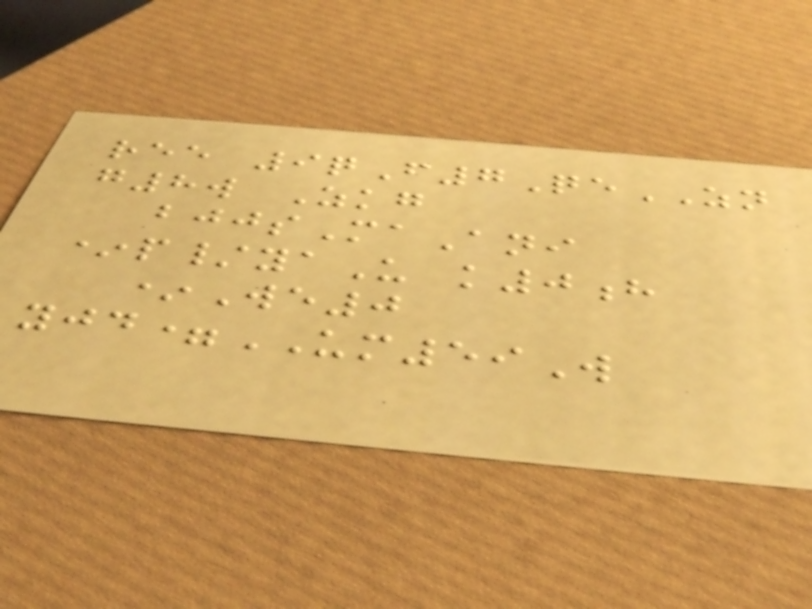ree 9qF7QeZN
g8w Zkg
bjjsMaAni
*p/yaU k0h
*We0
yjd=UM59W
